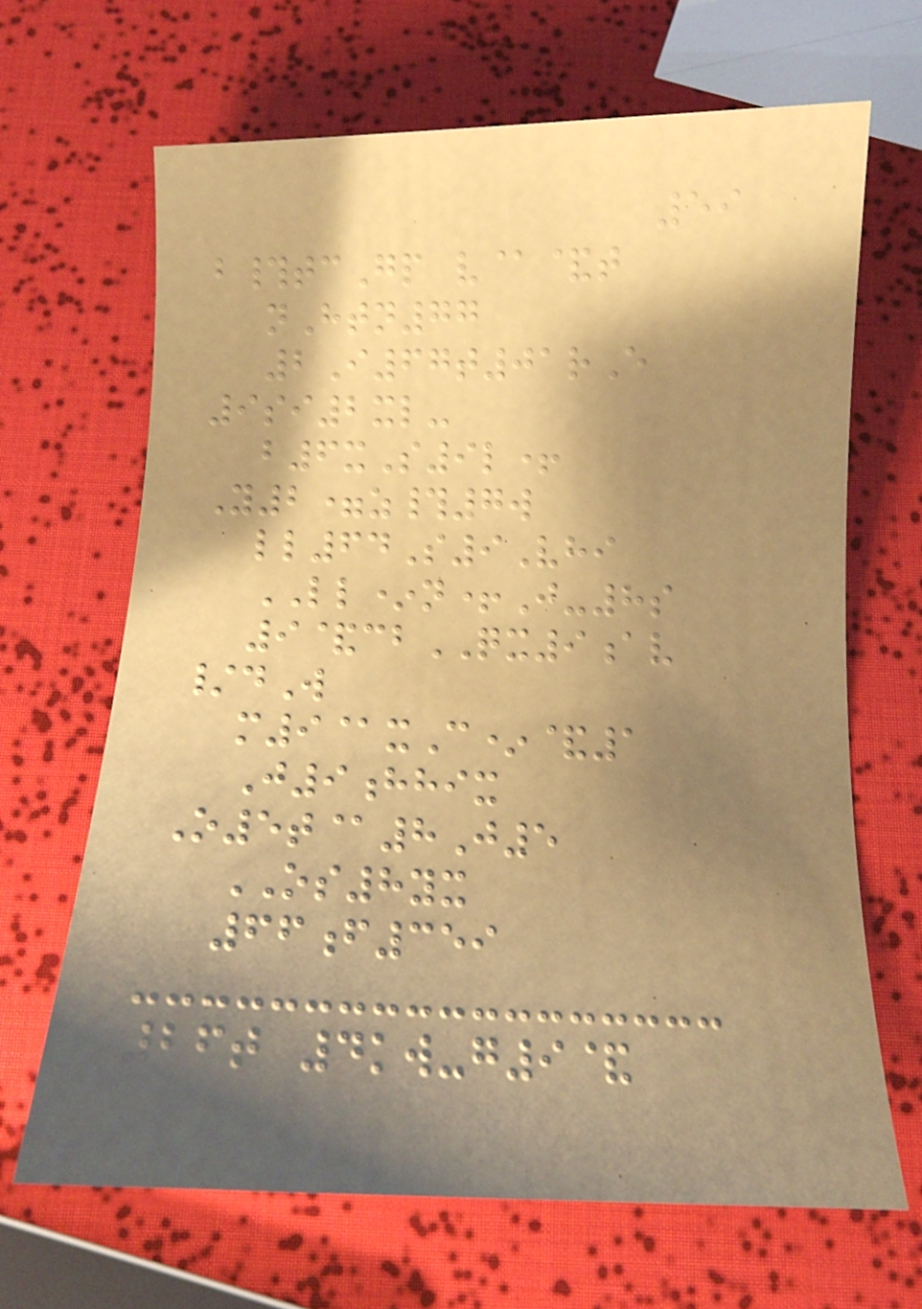59
b#tcGp v@&t
nHtn77
2I67t01rE
9si2xl-
b6xS9l+
Y2=z#7w
ll64S9Vhi
LL*n+J-8s
9&cbQX9av
/dW
m9@xC*&1
J9hhix
O5t@8J5
OS8yx
66f359
26t 4kw-g9&
